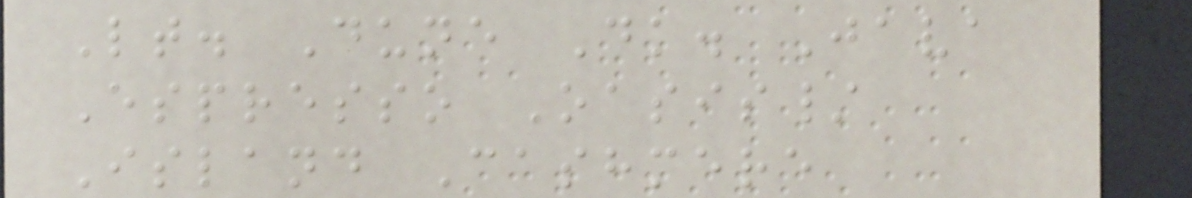Lt. Dune Dk. Java
Espresso Oasis/
Island Cashmere
